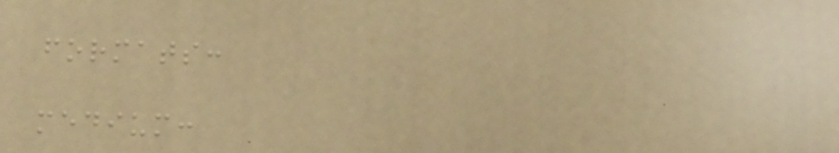formats:
medium:
